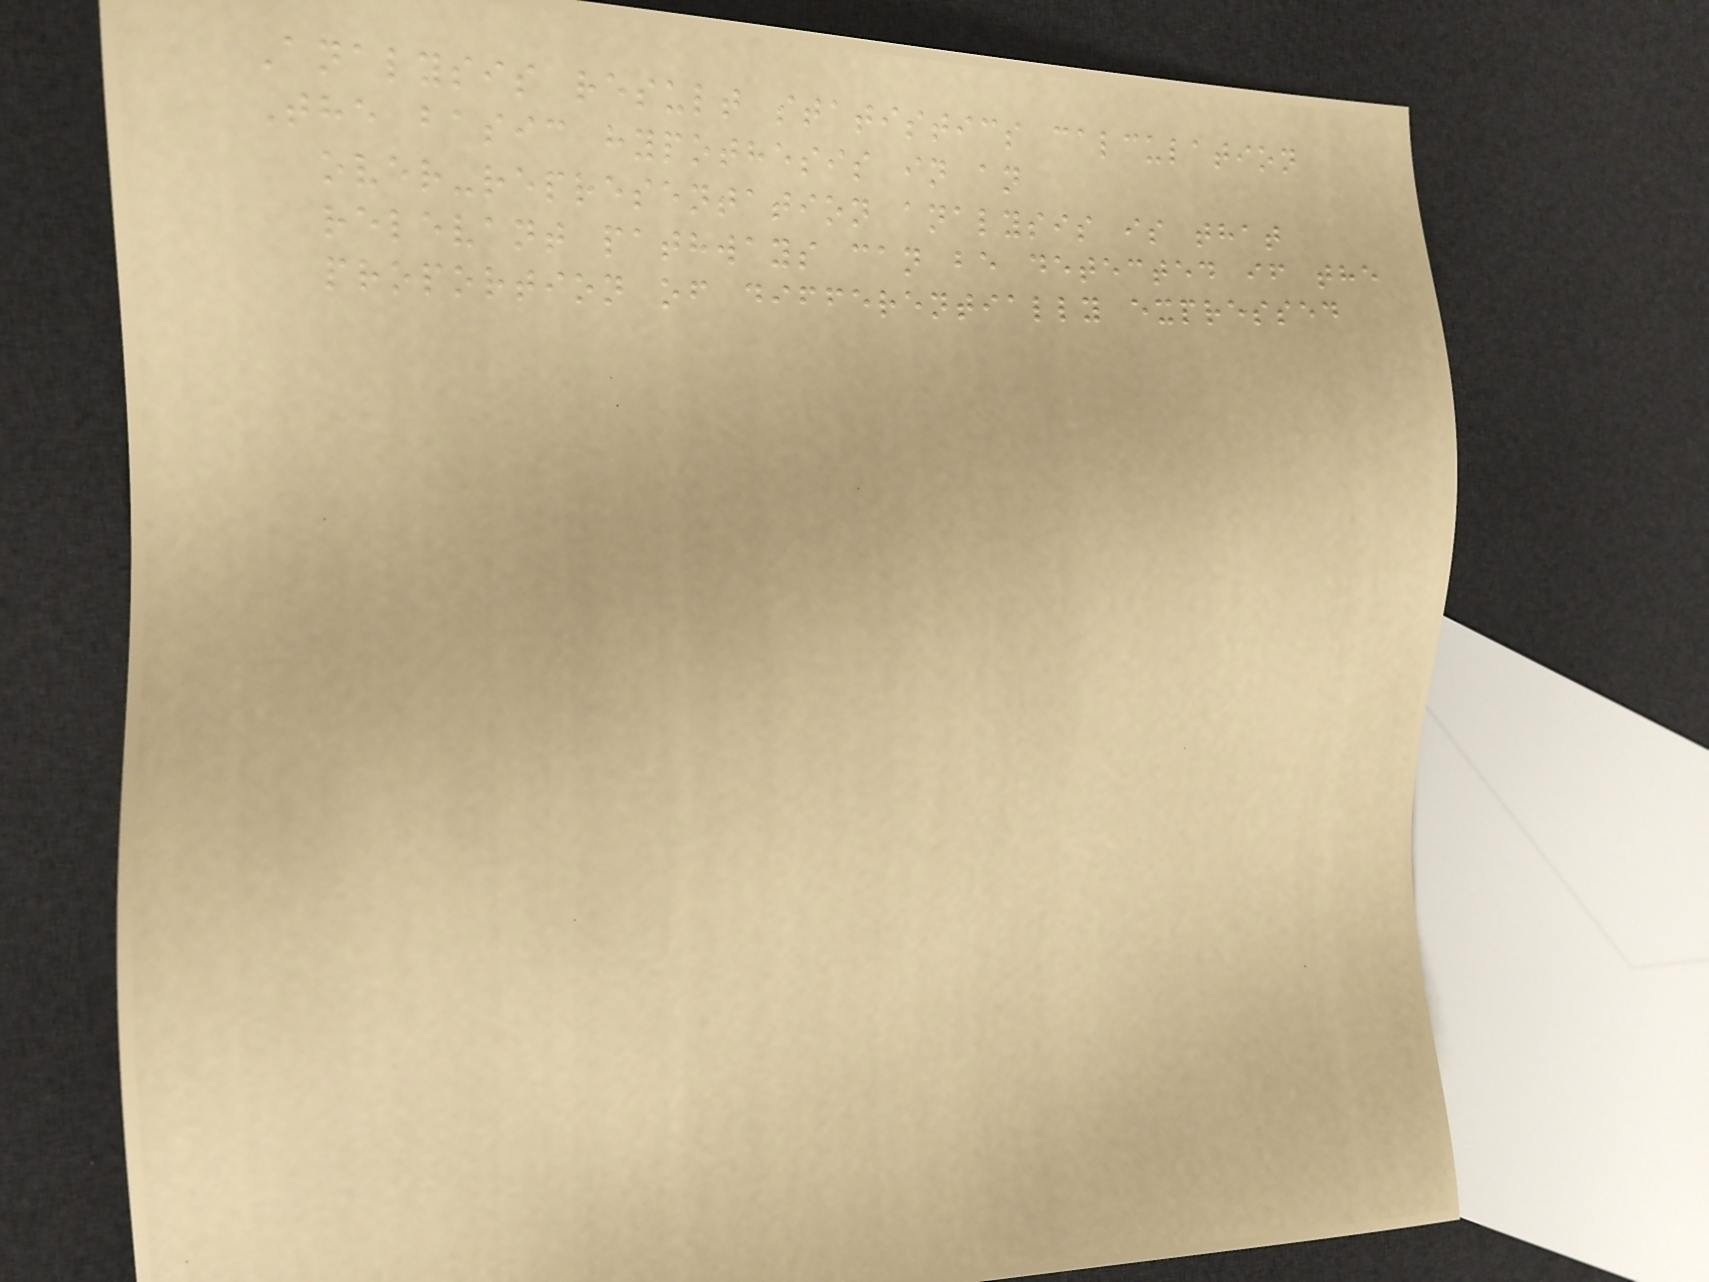Analysis result statistics calculation
The basic hypothesis in an
over-representation analysis is that
relevant pathways can be detected if the
proportion of differentially expressed
